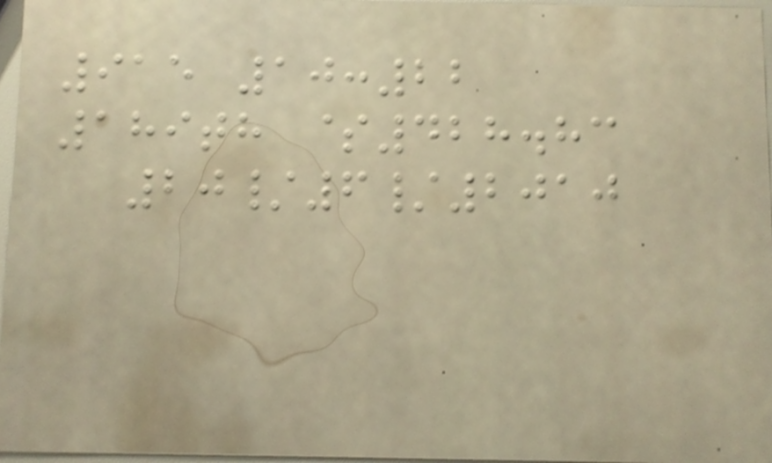915 10:22
189th $428.83
20/6/2010
